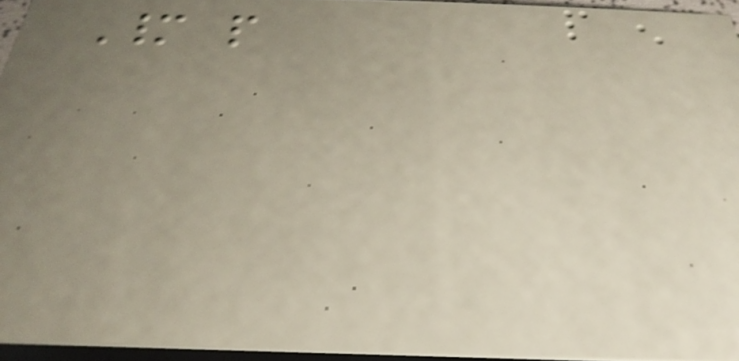Many people
